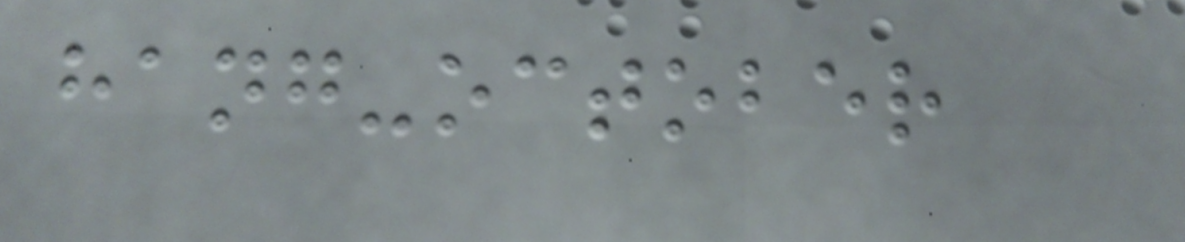hang-october
